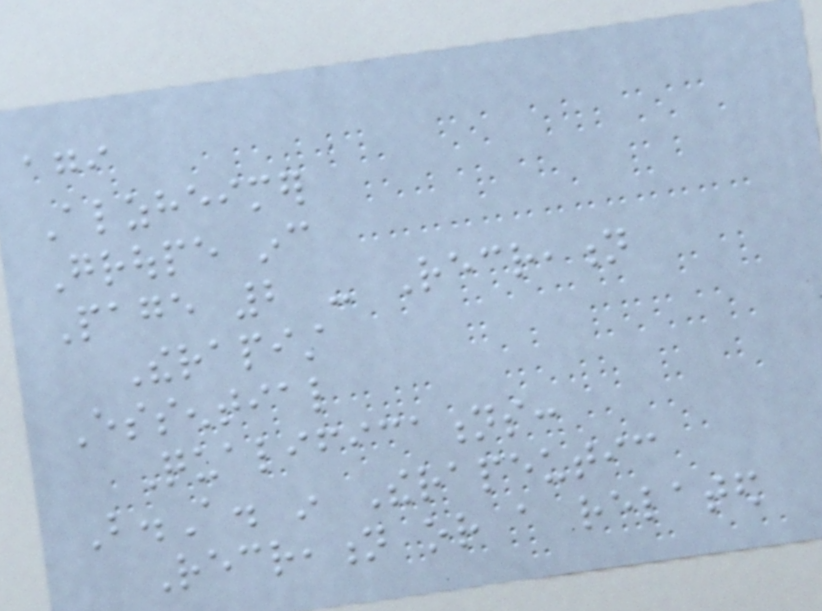agi
Alzheimer
Groupe inc
Page 2 - Recreation
Therapist
Essential
Qualifications:
B.A. in Therapeutic
Recreation or a related
